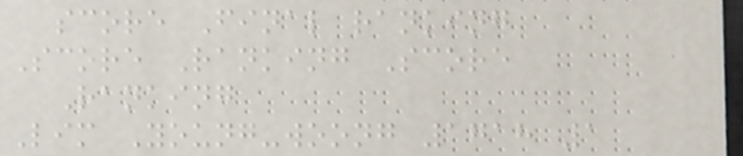score Final ranking
Score Ranking Score
Ranking
Lim Young-woong 1718 1
